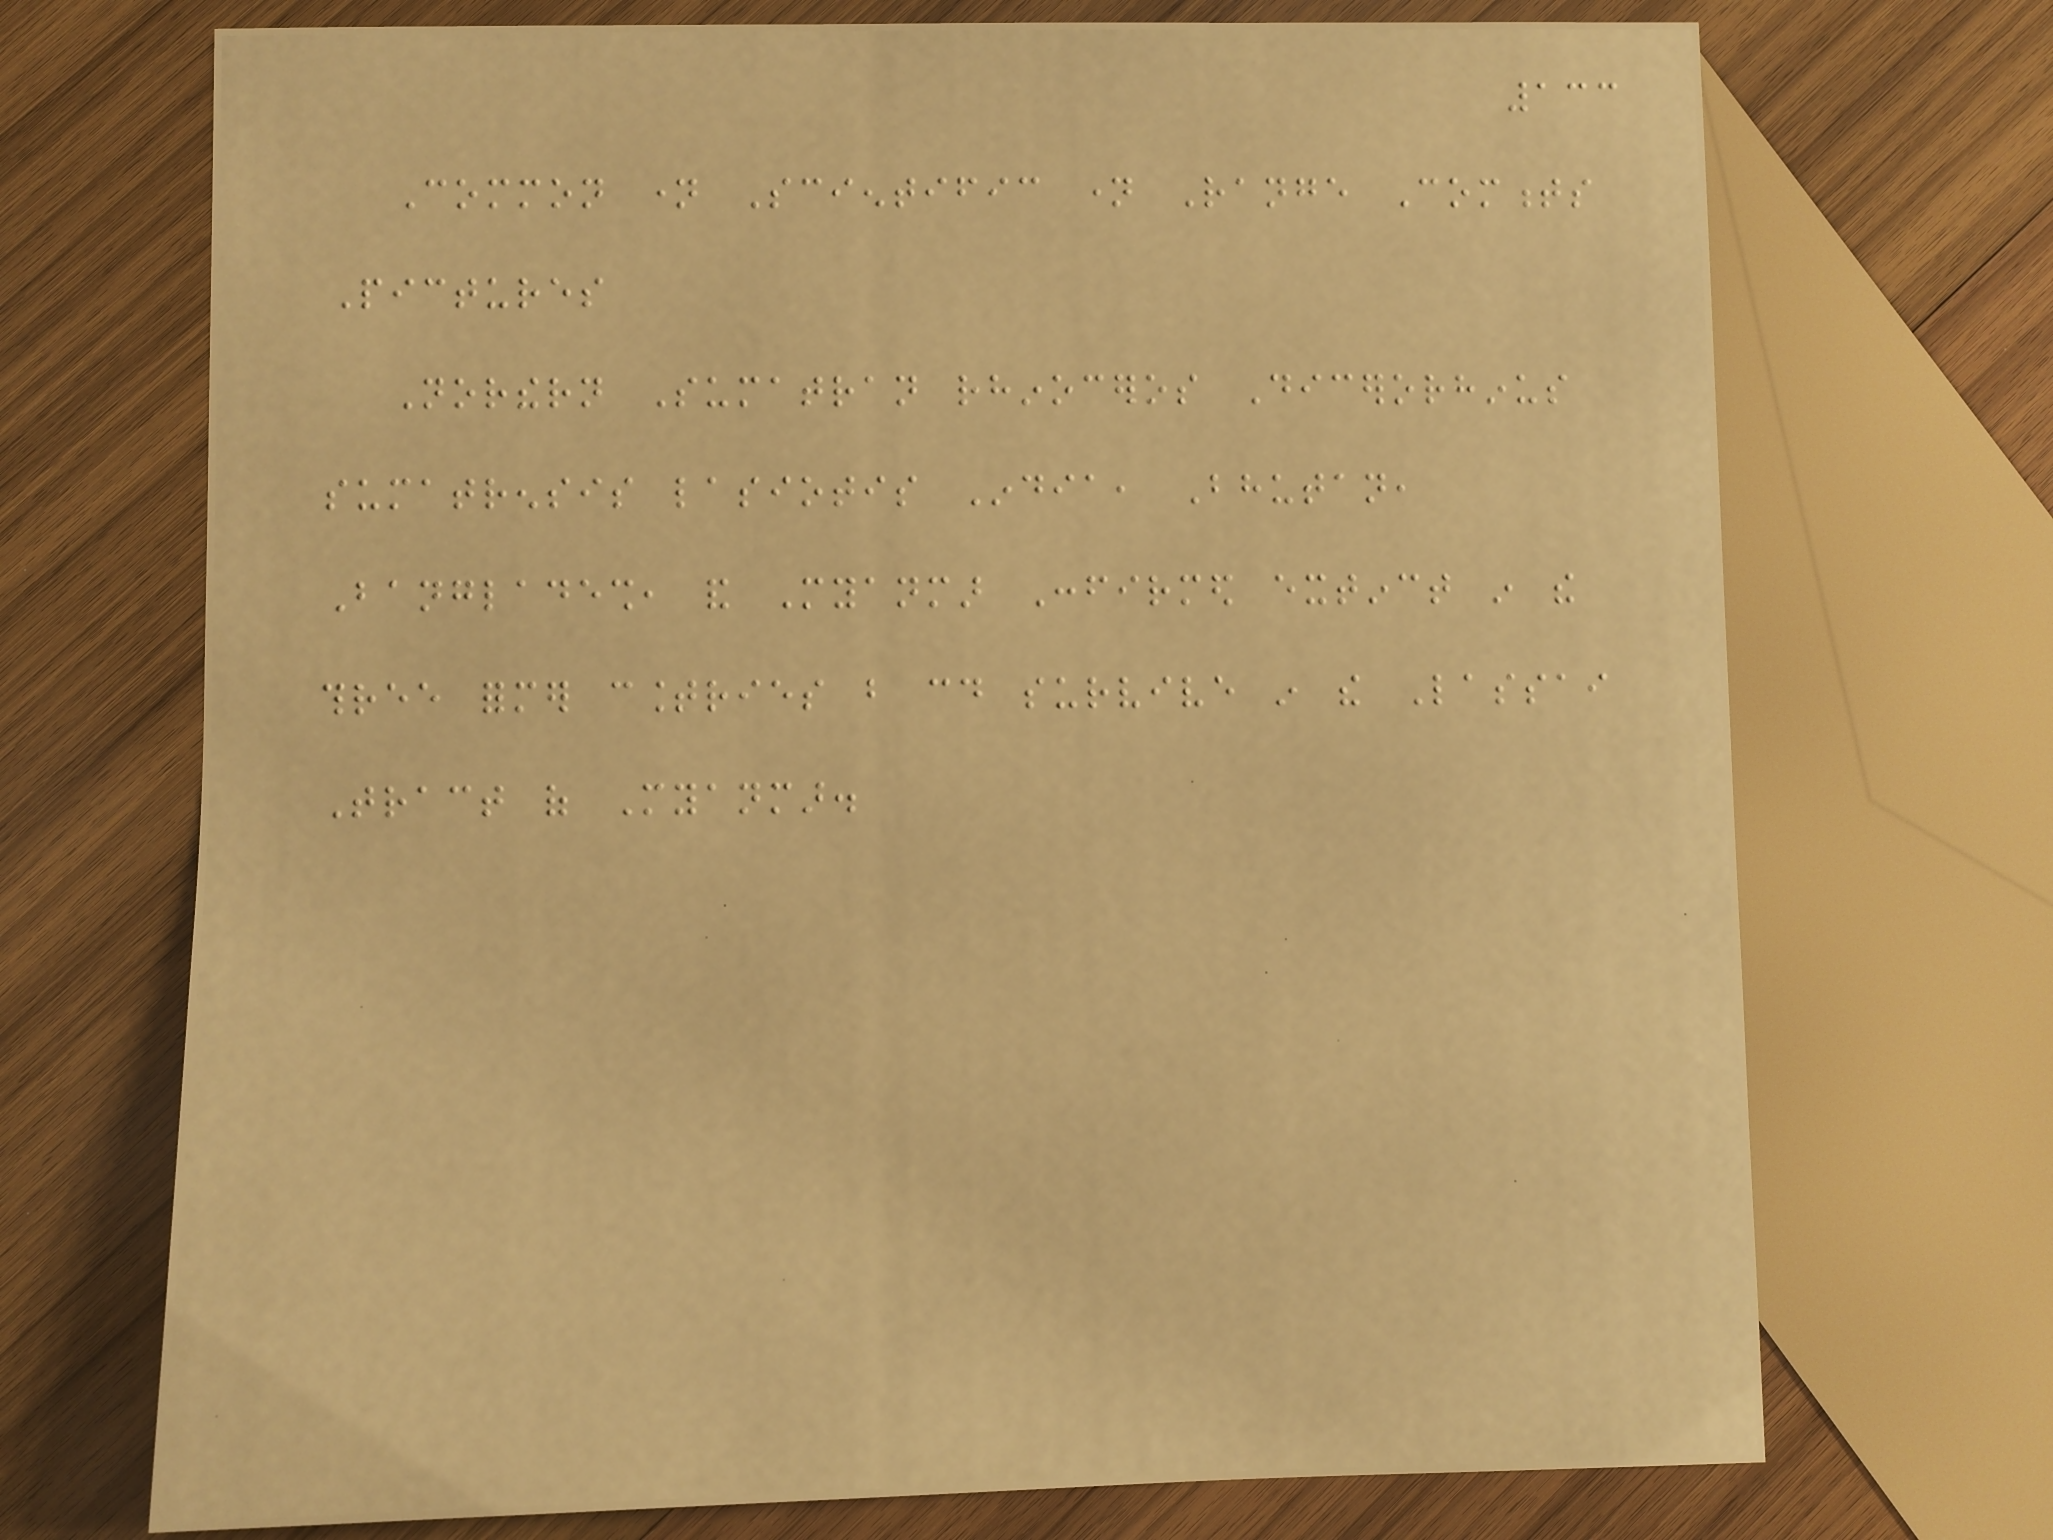133
Common name Scientific name Range Comments
Pictures
Northern Sumatran rhinoceros Dicerorhinus
sumatrensis lasiotis India, Bhutan,
Bangladesh, and Myanmar Confirmed extinct in the
three former countries but could survive in the Lassai
Tract of Myanmar.
